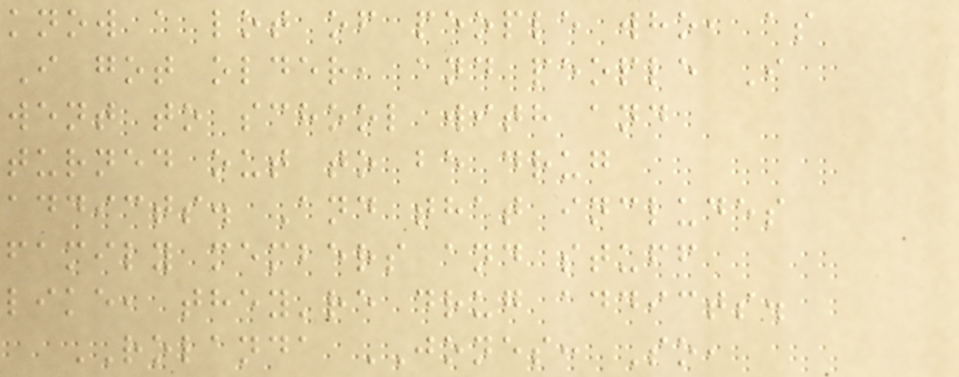know a lot of people who, as
I got older, and people I
went to school with and
turned out to be drug
addicts. And that includes
family members and stuff
like, they're drug addicts.
ROLANDA JONES: So,
